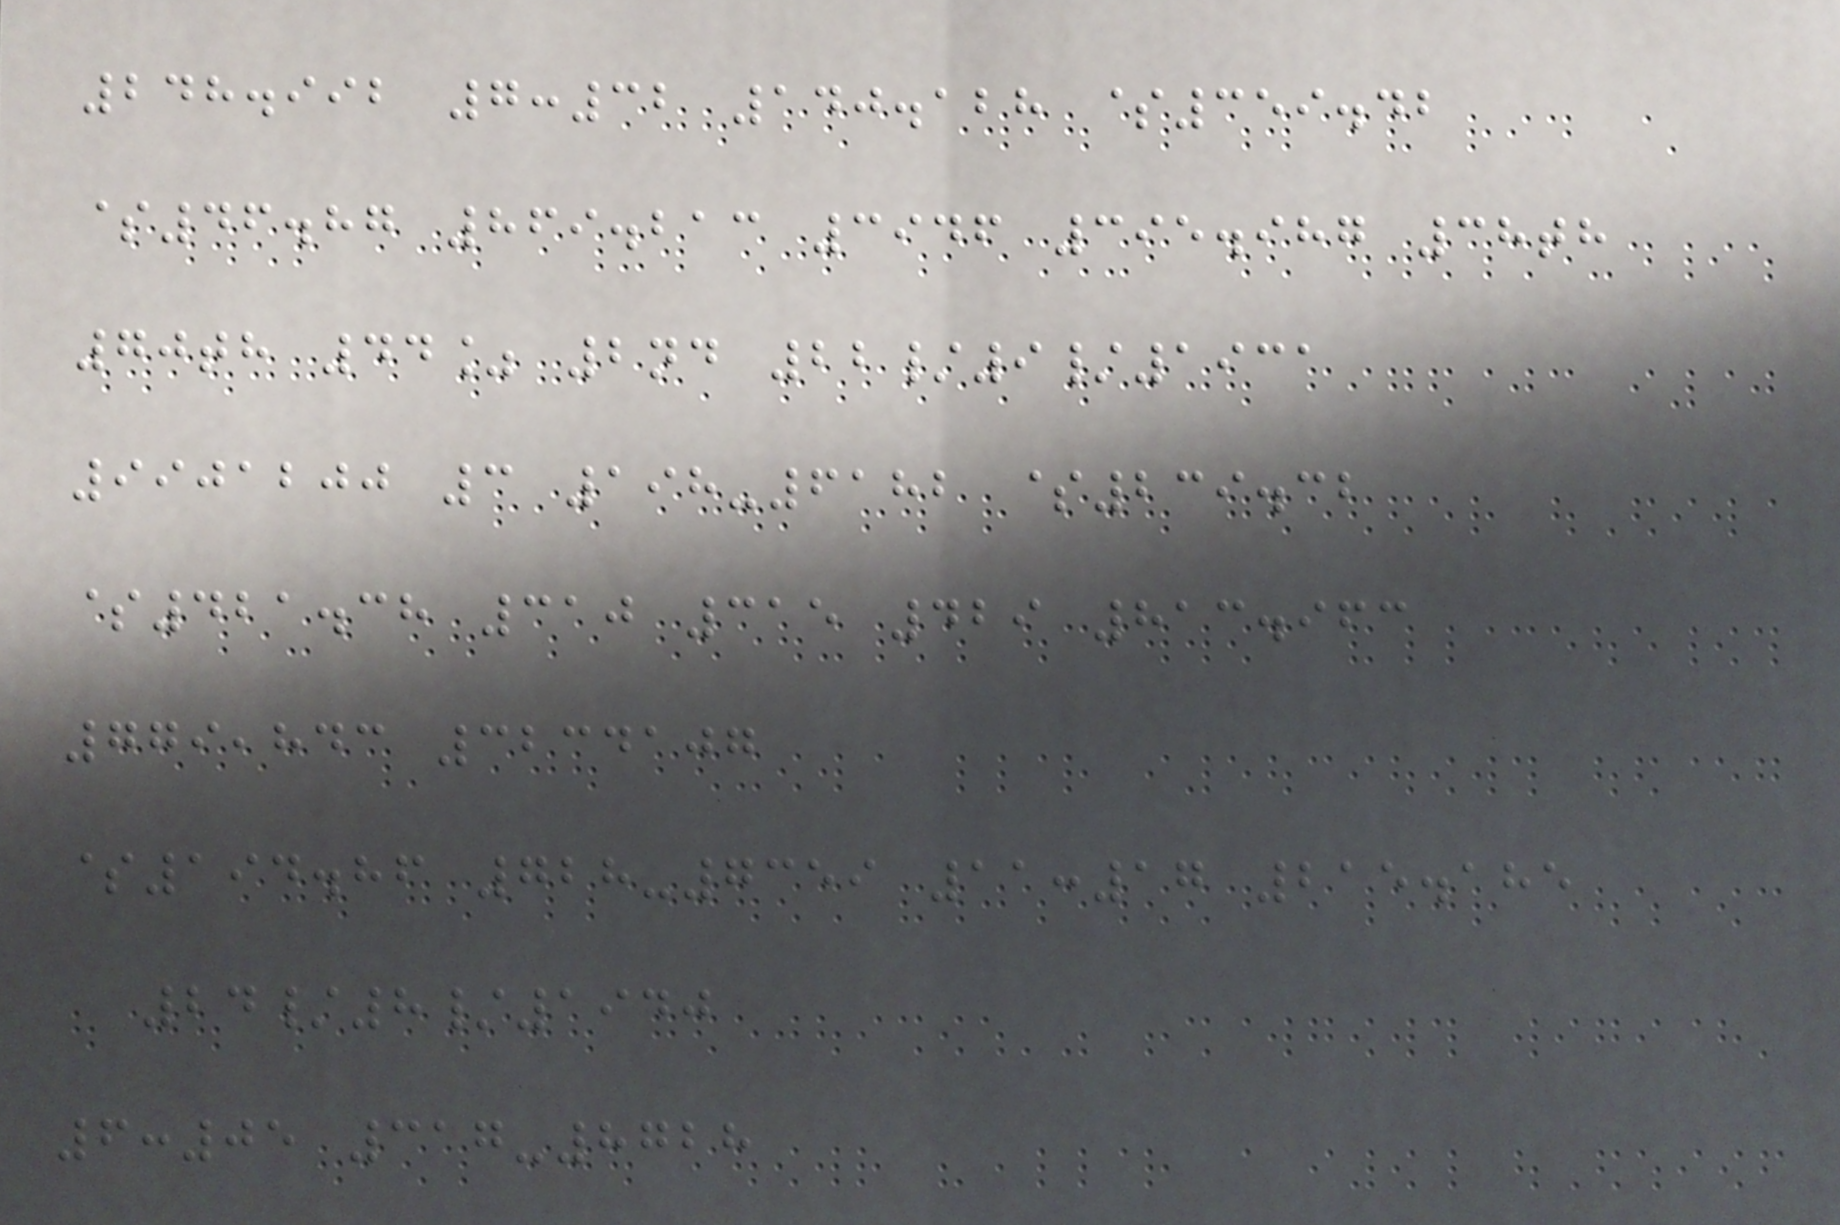248.992 7:32 140.128 $359.42
$46.87 869.213 3946 395.987 38th
70th 44% 2nd 22/9/1931
9901200 3 198-6182 $239.32
$421.38 310 315 429 813.963
779,843 3234107
$194.86 728-7359 11:17 215.185
24/8/1940
6:05 317-8728
